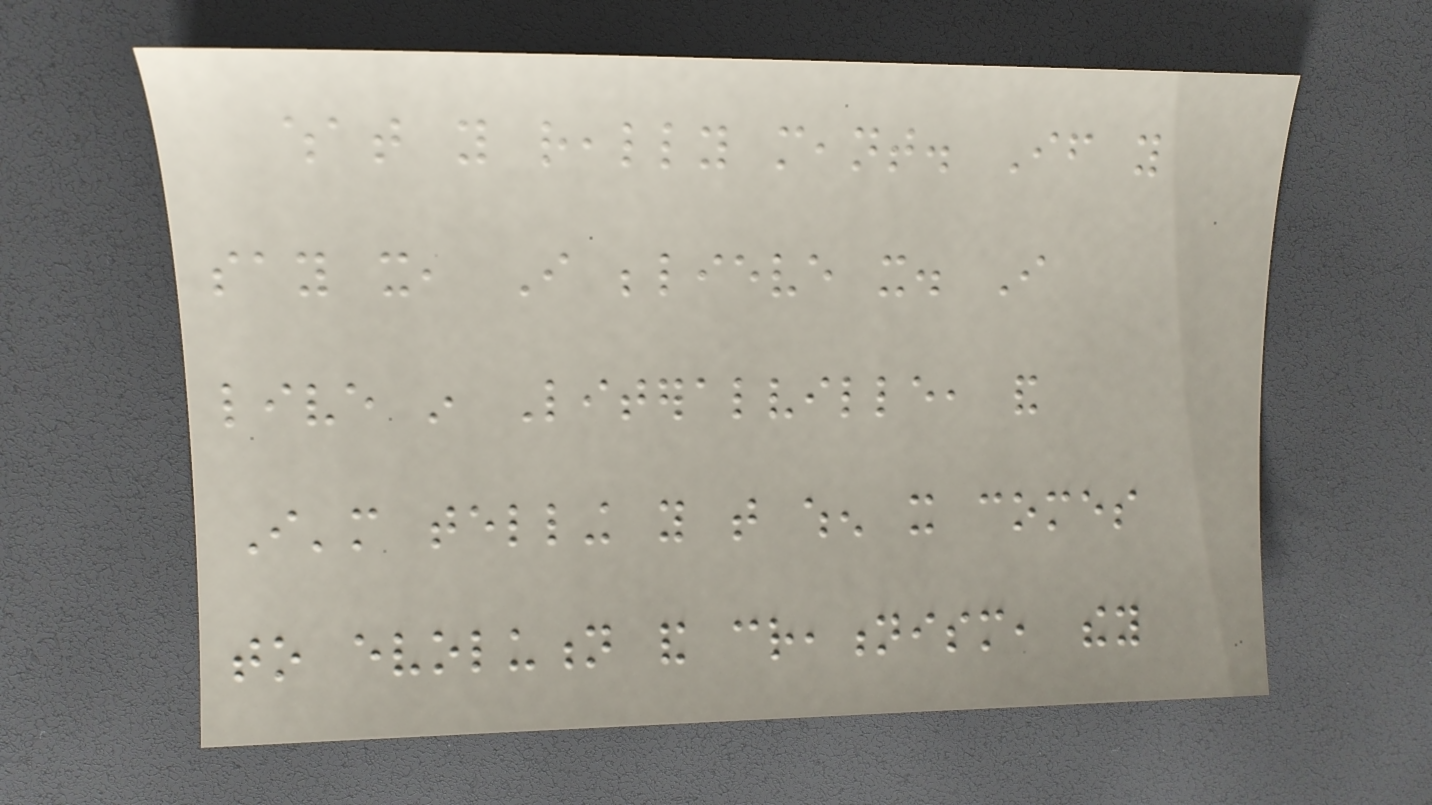what you really meant. If you
say it, I believe it. I
live in Literalville, and
I'm telling you that when it comes
to evolution and creationism, they
